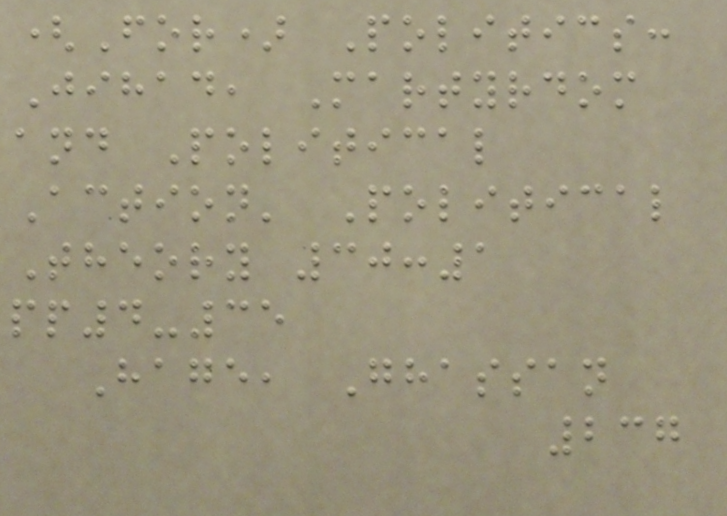(For) Politics:
Jihad, Martyrdom
and Political
Action' Political
Theory 30:1
pp4-35
Hage, Ghassan
237
